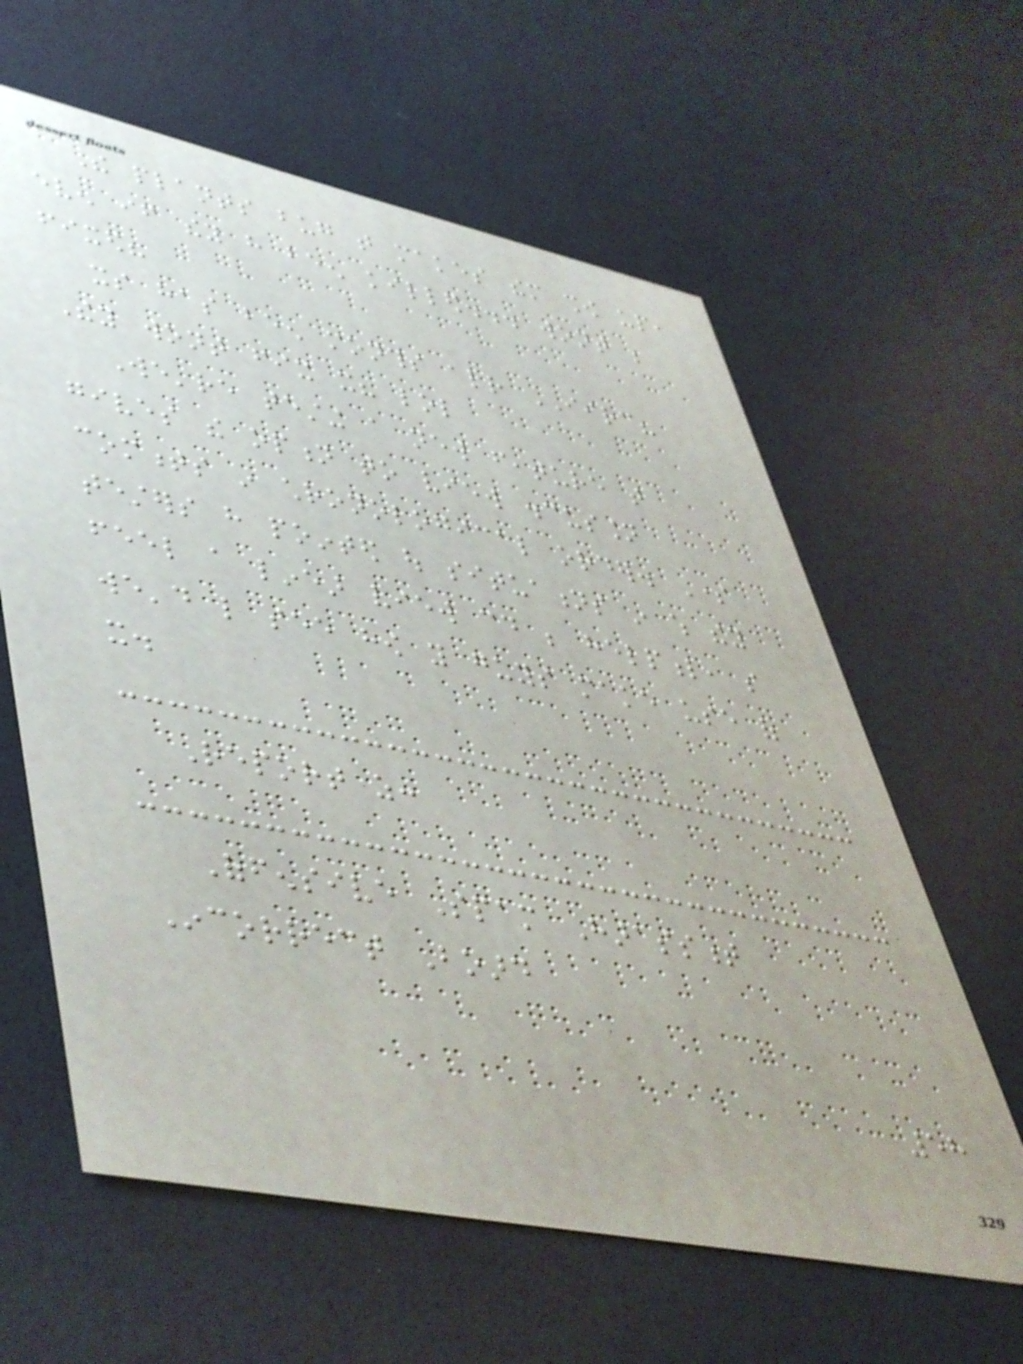The plants bug that makes them show up,
even if they have been killed... wont be
fixed?
its has been months already IIRC?
They wont fix it? lol
We're testing a new feature that
gives the option to view discussion
comments in chronological order. Some
testers have pointed out situations in which they
feel a linear view could be helpful, so
we'd like see how you guys make use of
it.
Report as:
Offensive Spam Harassment
Incorrect Board
58
